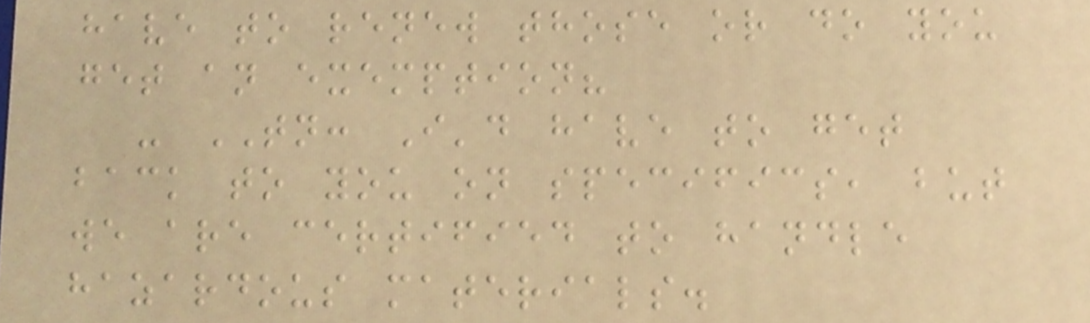have to renew those or do you
get an exemption?
- TN: I'd have to get
back to you on specifics, but
we are certified to handle
hazardous materials.
